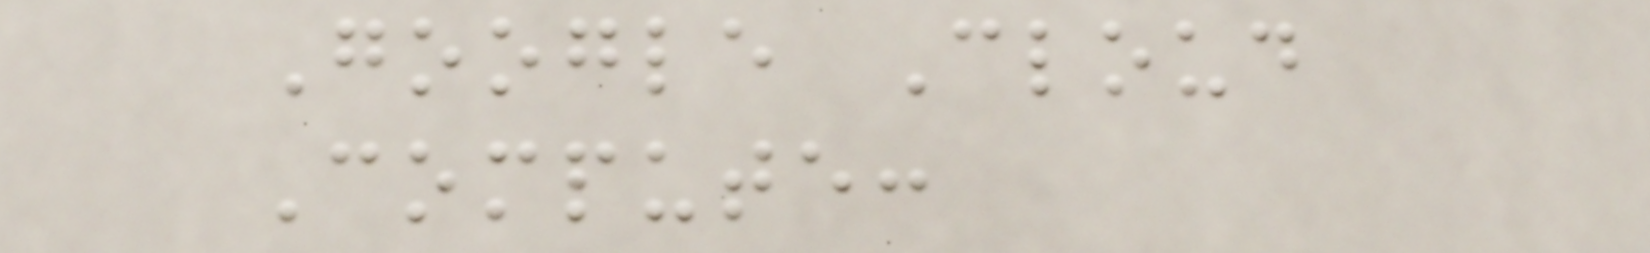Google Cloud
Compute:
